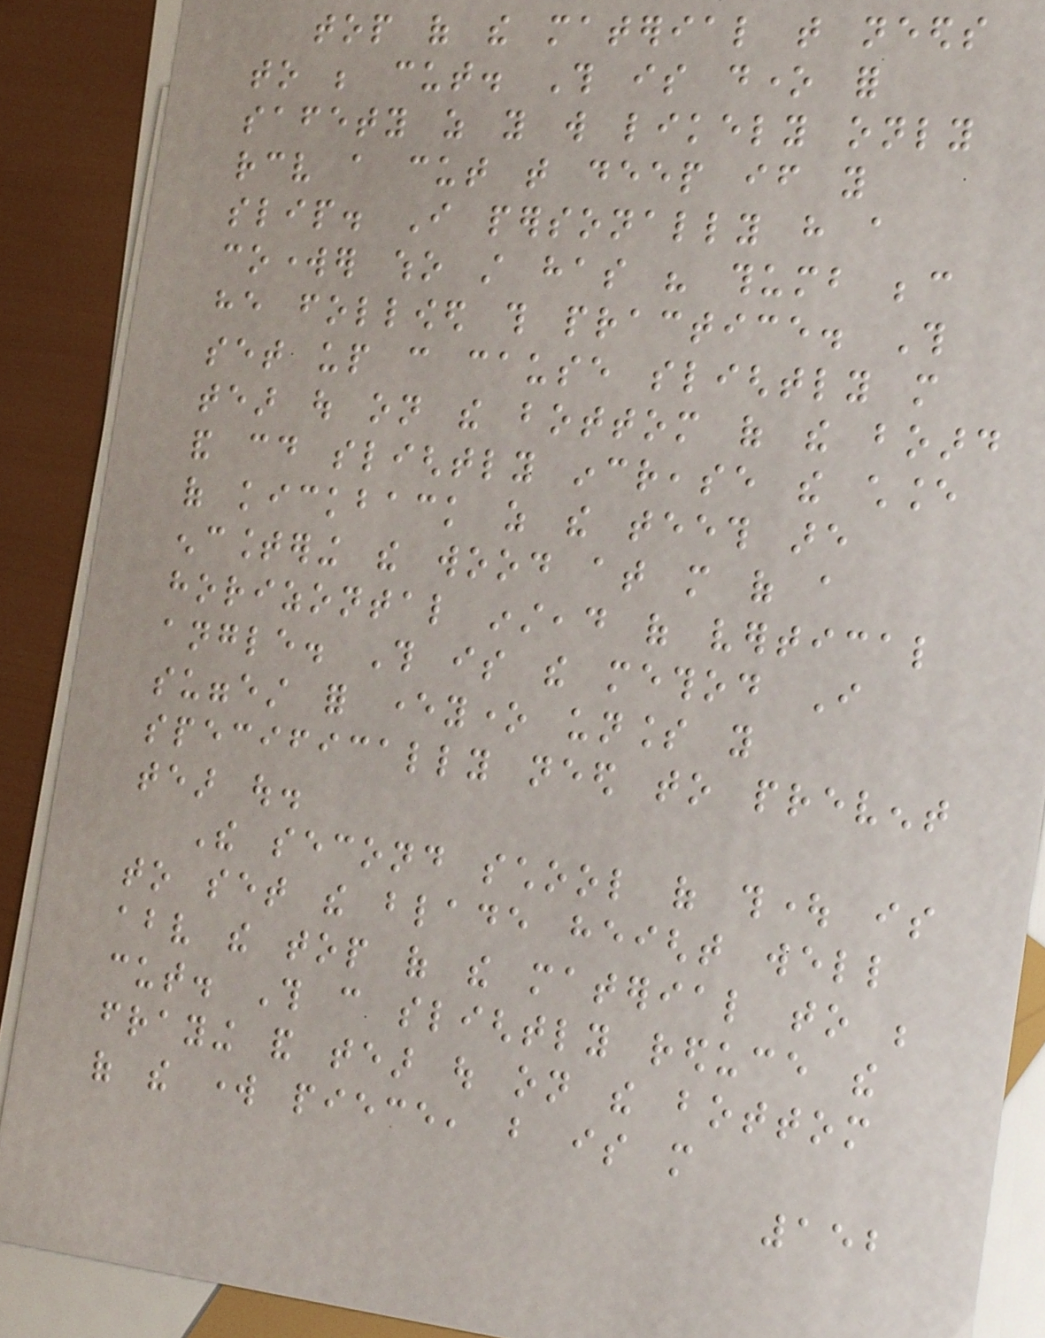top of the material that needs
to be cut. This is done for
safety as you will likely only
receive a cut that deep if you
slip. I personally have a
coworker who still has his thumb because
he followed this practice. This
set up can cause slightly more
tear out on the bottom of the board
and could slightly increase the chance
of kickback as the teeth are
encountering the wood at more of a
horizontal instead of vertical
angle. This is the method I
suggest for everyone unless you
specifically need to prevent
tear out.
The second school of thought is
to set the blade height well
above the top of the material to be
cut. This can slightly reduce the
fraying and tear out on the bottom
of the work piece, but is more
152
